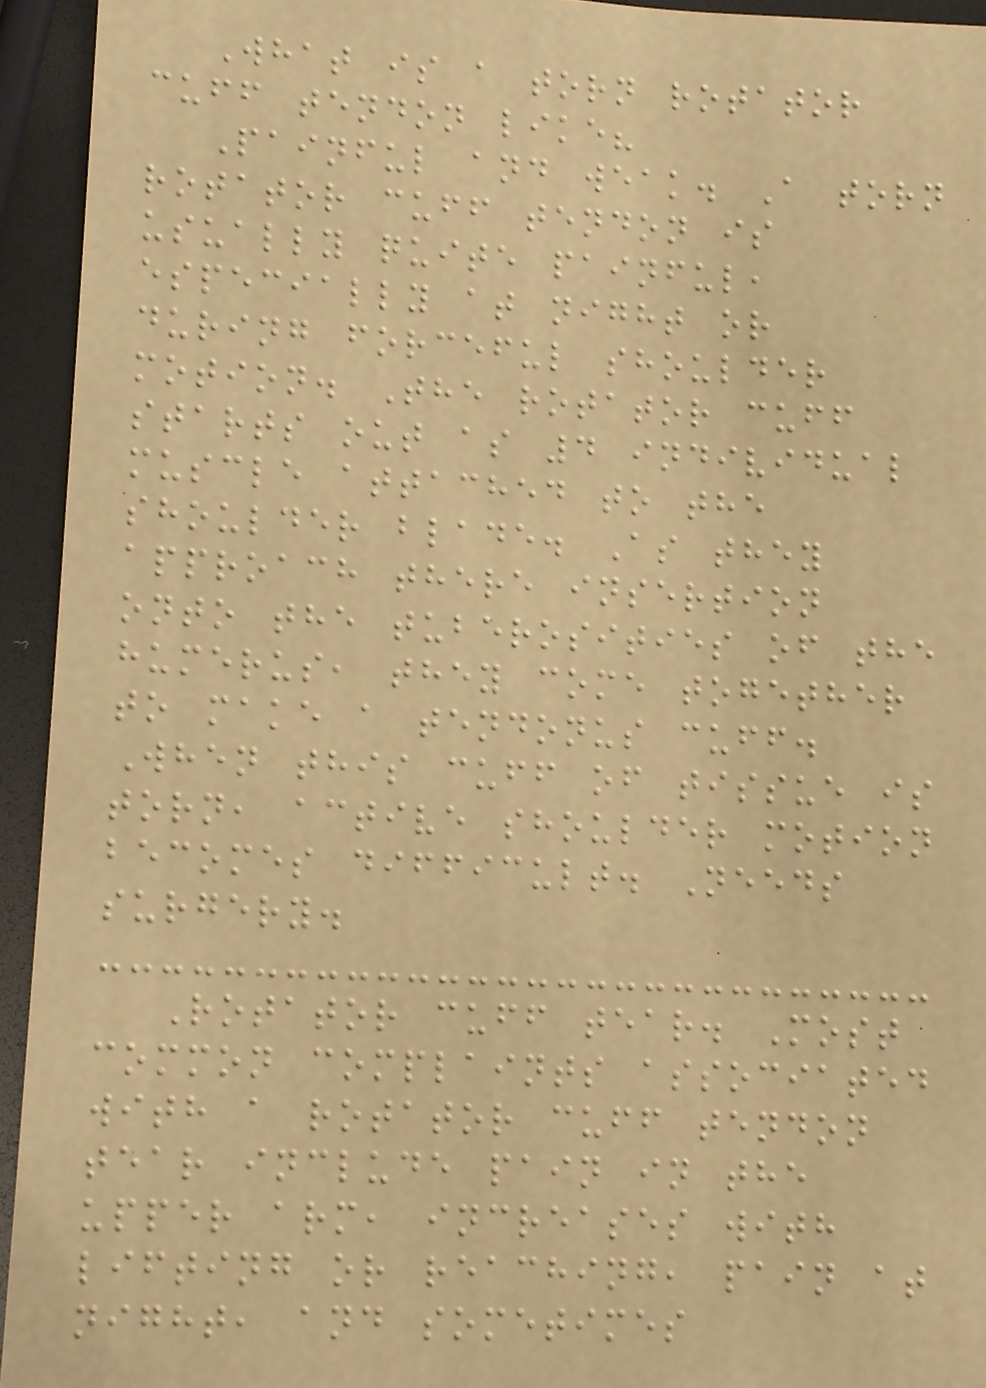What is a torn rotator
cuff tendon like?
Painful and weak. A torn
rotator cuff tendon is
usually quite painful,
especially at night or
during forceful shoulder
motion. The rotator cuff
starts out as 4 individual
muscle attached to the
shoulder blade. As they
approach there insertion
onto the tuberosities of the
humerus, they come together
to make a tendonus cuff.
When this cuff of tissue is
torn, active shoulder motion
becomes difficult. Needs
surgery.
Rotator cuff tear. Most
common complaints associated
with a rotator cuff tendon
tear include pain in the
upper arm, increases with
lifting or reaching, pain at
night, and sometimes
